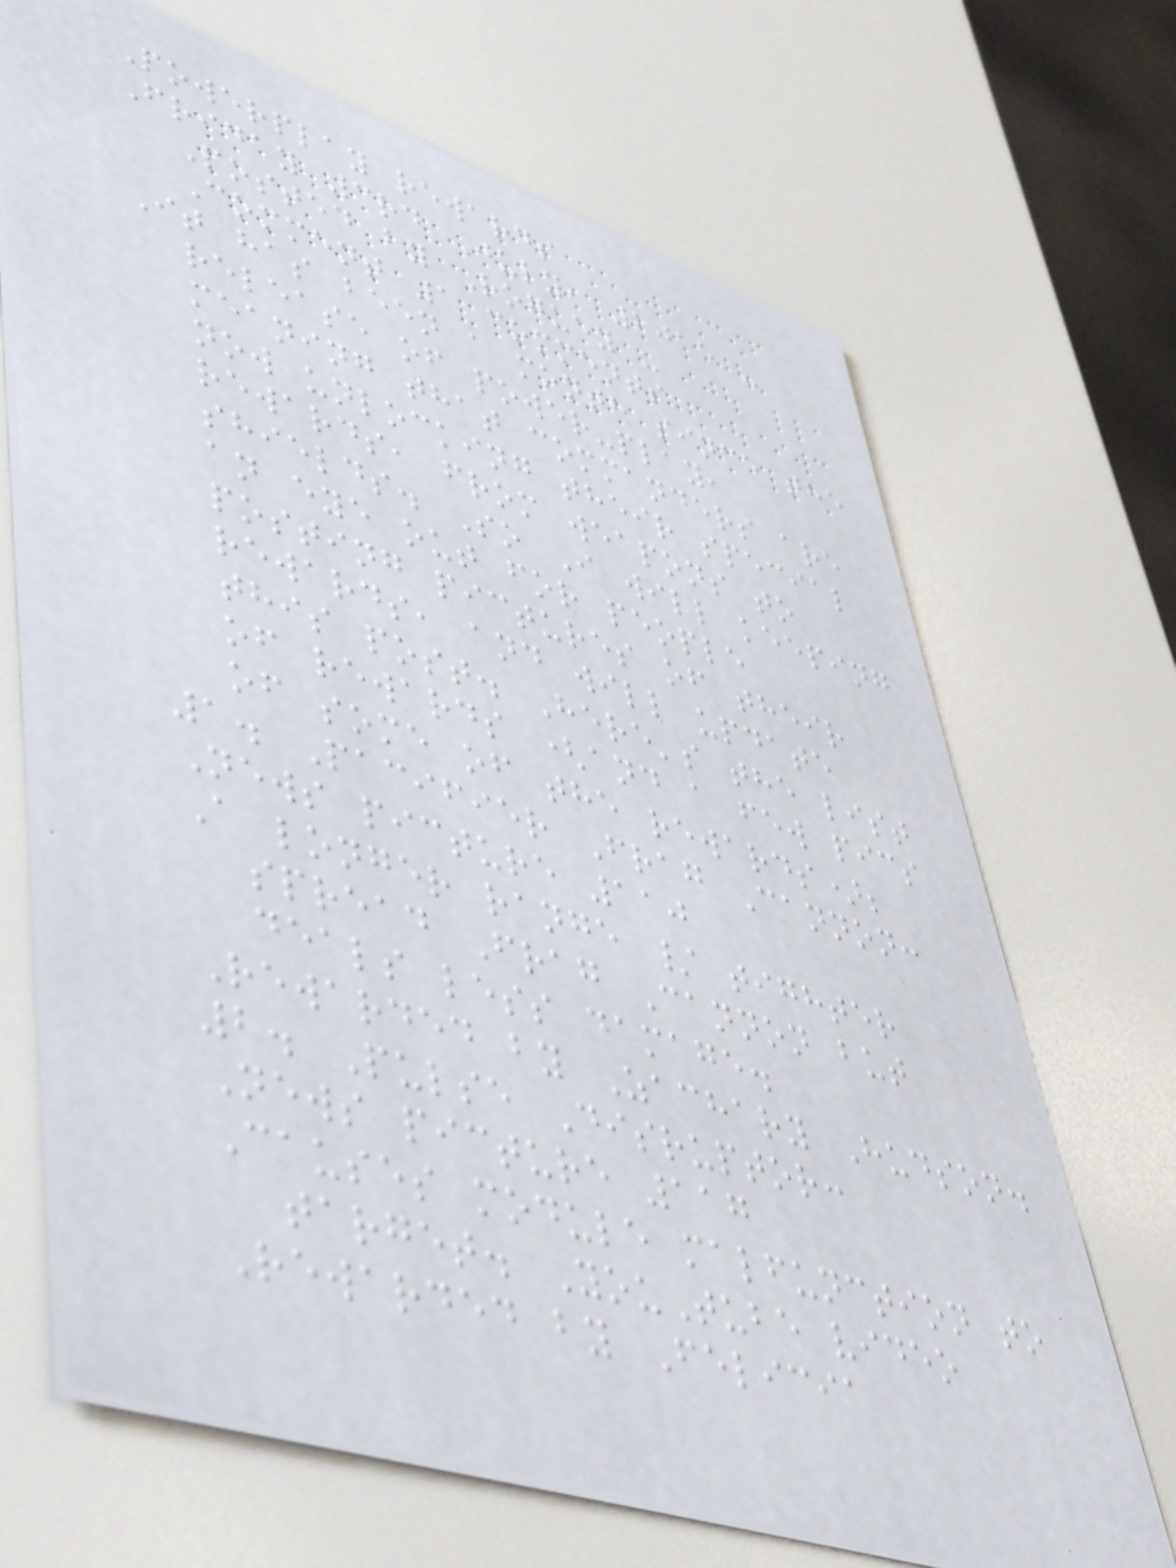Powerplay rewards
Friday 3rd July, 2015 -
Posted by Roguey -
Comment 1 comments
It has been a month since the
release of power-play,
meaning that commanders are
now unlocking their special
rewards, from weapons to
shields. So I will keeping
an eye out for people
posting pictures of their
rewards, and will update
this post. Here's the list
of rewards (and a few pics
of some of the rewards);
1. Pacifier Frag Cannon:
News picture 110
A longer range / tighter
spread Frag Cannon but
deals less damage.
Rewarded by Zachary Hudson.
2. Pulse Disruptor:
News picture 117
Causes module malfunction to
target. YouTube video
Rewarded by Felicia
